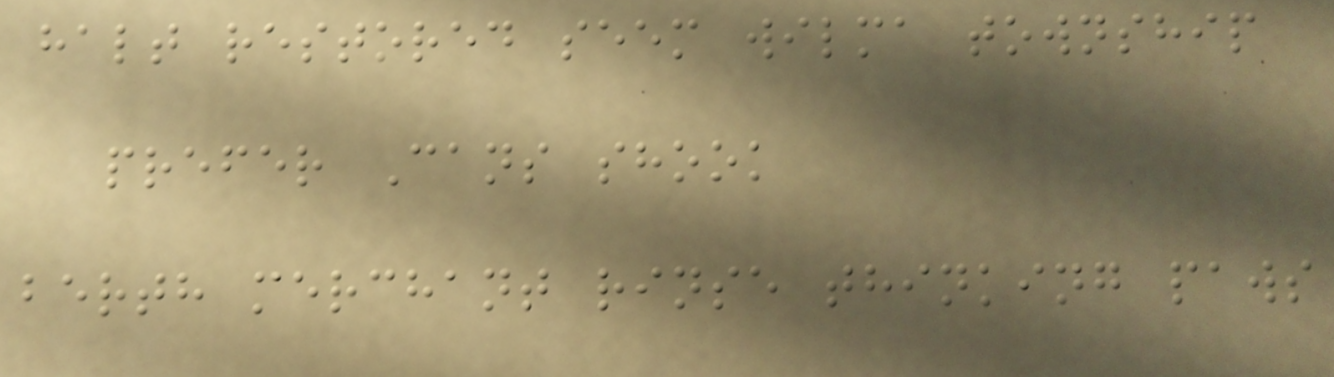halt restored seem wilma township
prefer Cans shook
berth merchant rinse thinking paws
